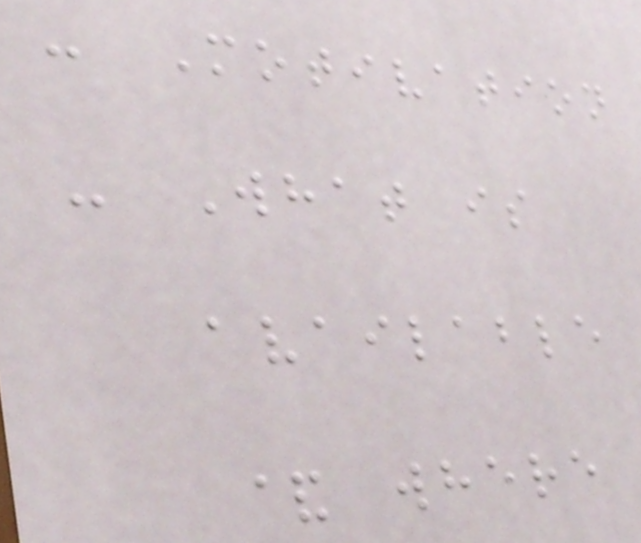- Motivation
- What is
available
& where
